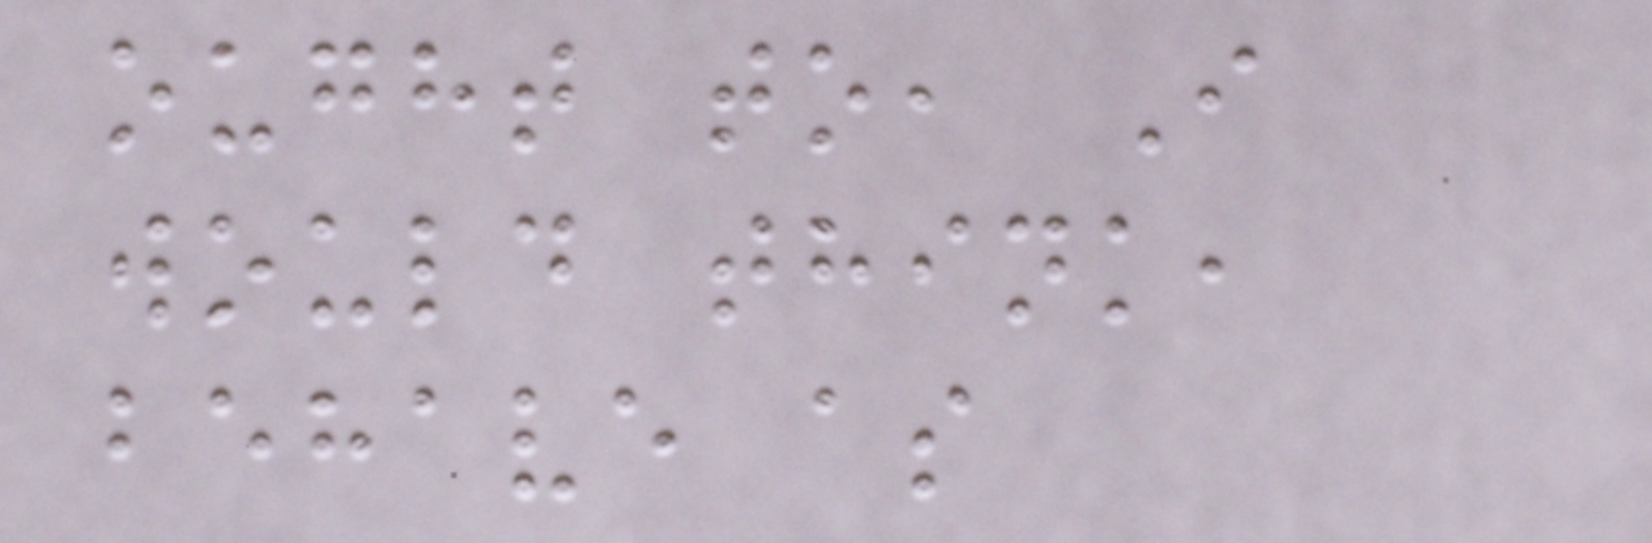ought to, I
would think,
behave as
